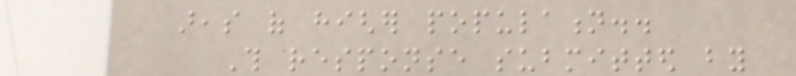areas of higher population..
This response submitted by
